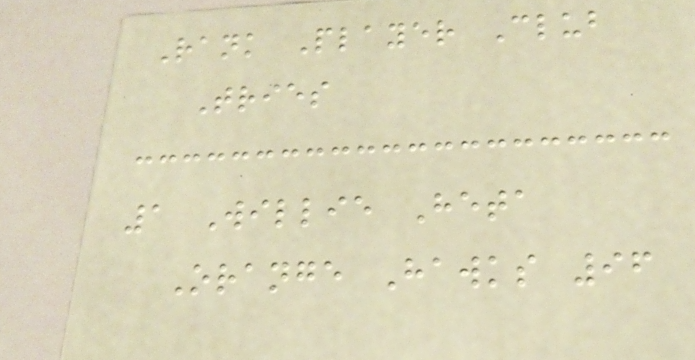Rank Player Club
Tries
1 Willie Heta
Orange Hawks 96
